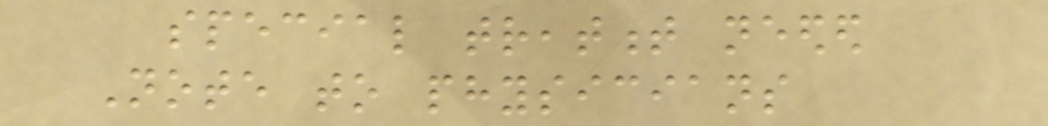special treatment needed
Note to physicians
